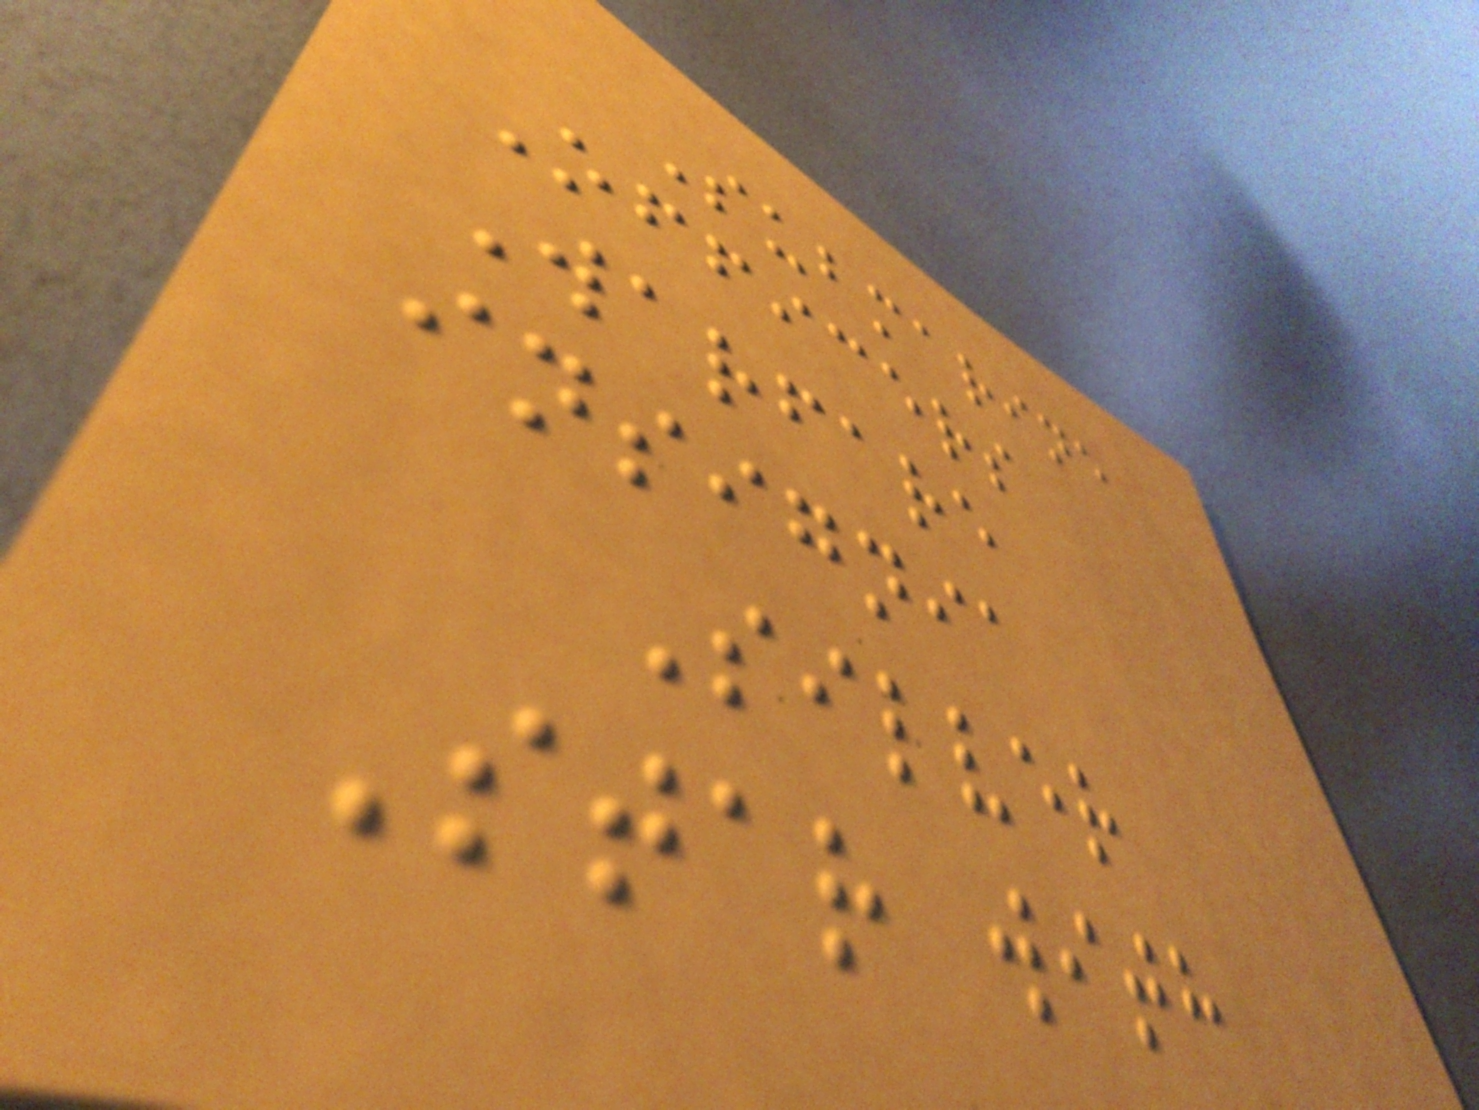Submarine
Officers
Warfare
insignia
Silver
Star with
